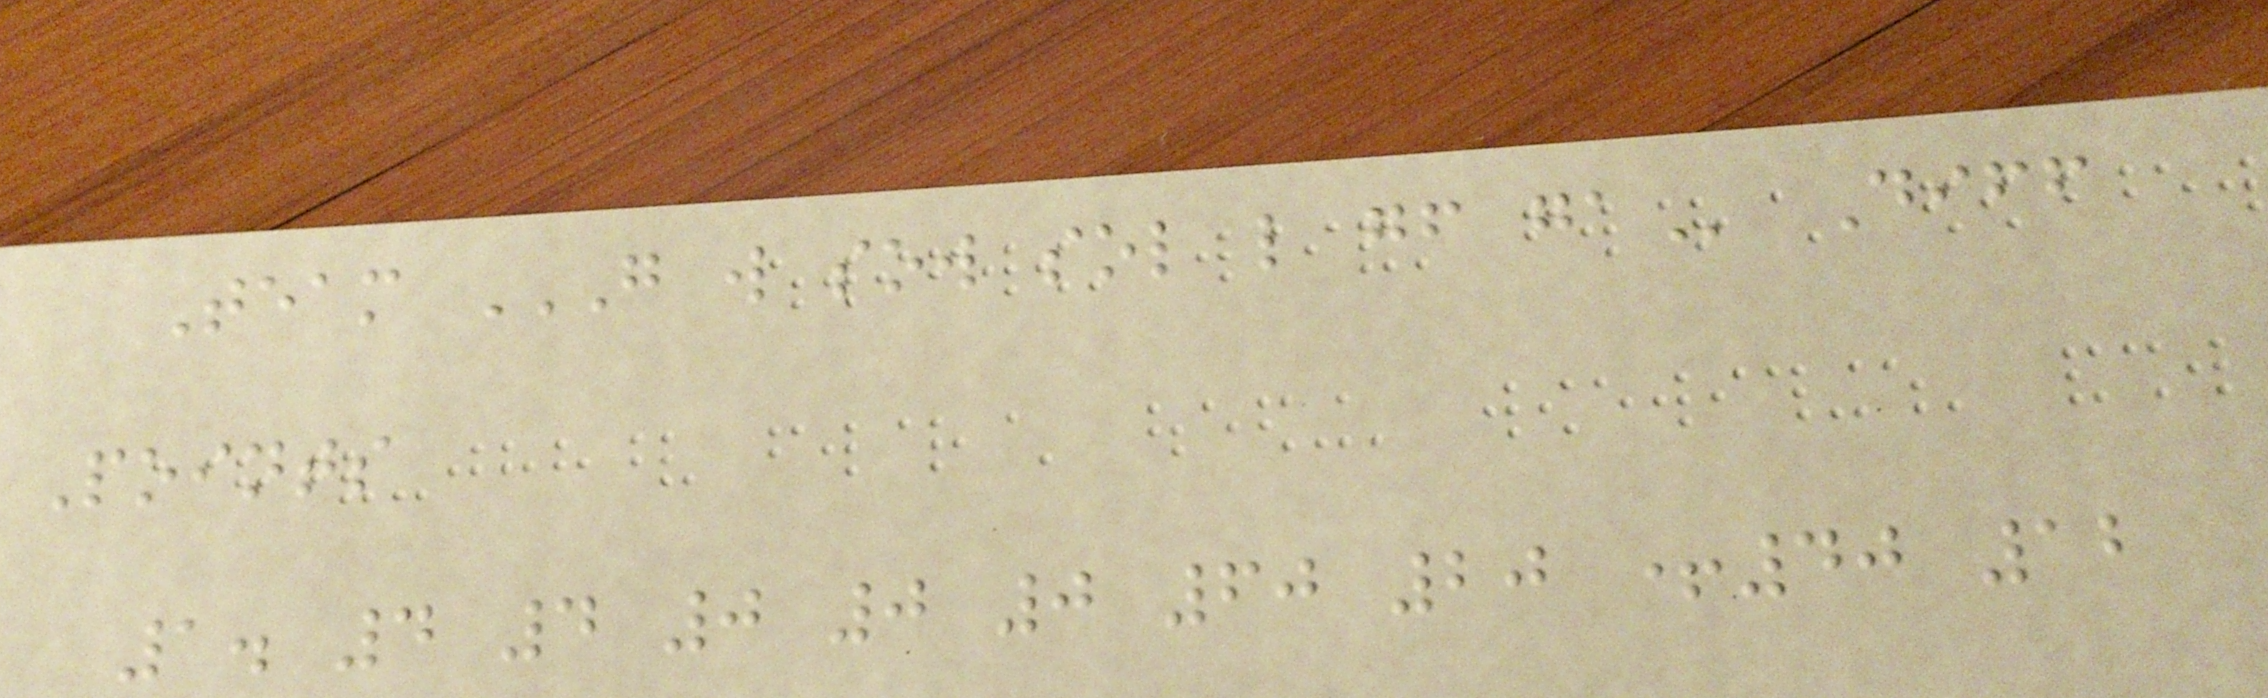Team G W SOW SOL L GF GA Diff
Points
1. 4 4 0 0 0 60 20 +40 12
